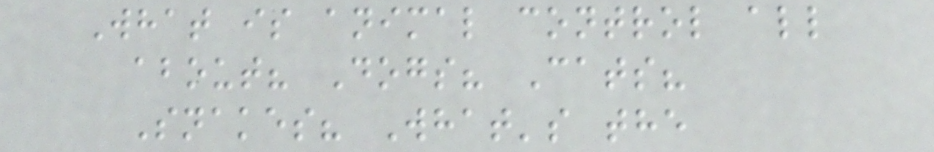What is animal control all
about? Dogs? Cats?
Snakes? What's the
